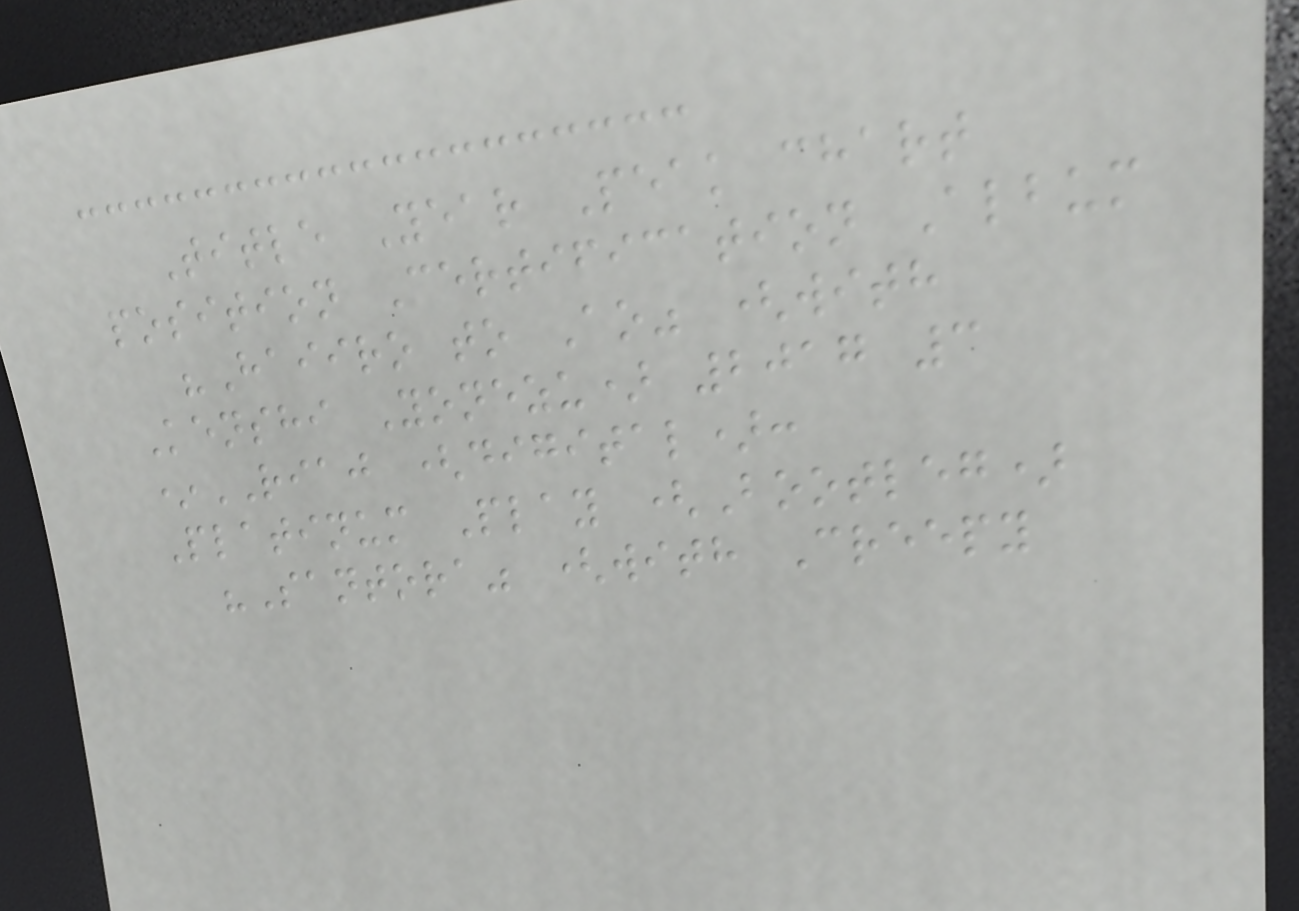Title Year Peak chart
position Certification Album
"Haiiro to Ao" (with
Kenshi Yonezu) 2017 3
*RIAJ (digital):
Platinum Play (Bootleg)
"Santora" (with Creepy
